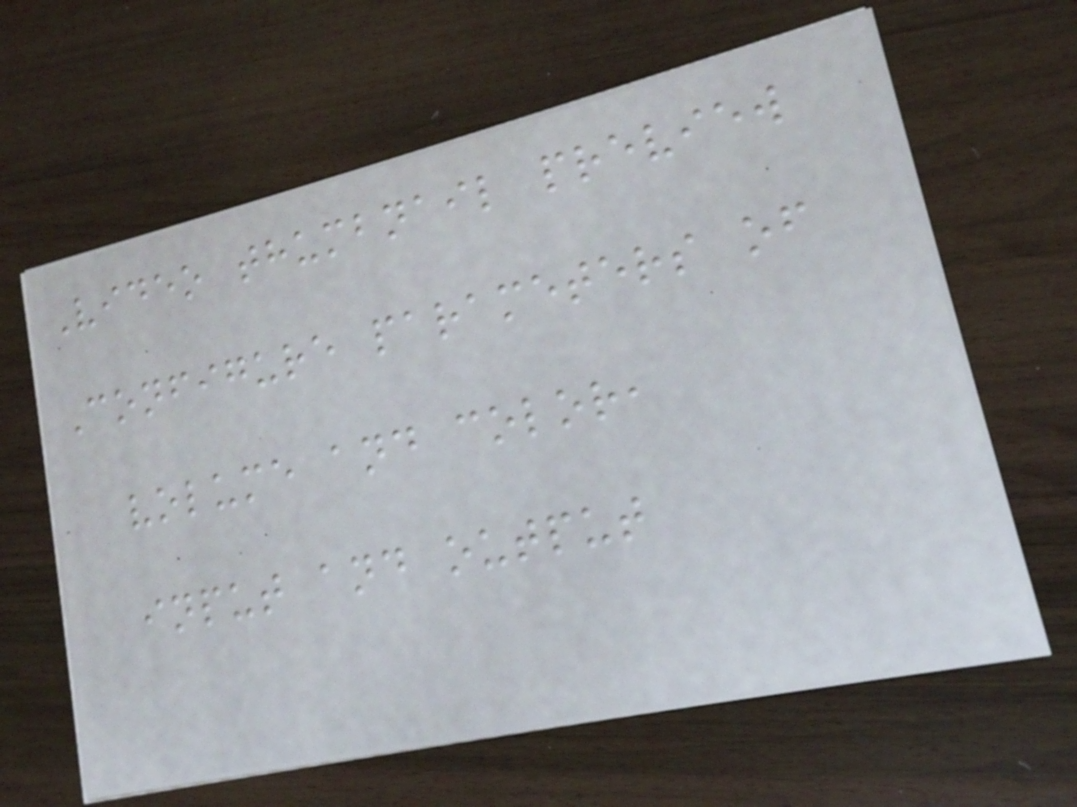Video thumbnail preview
Configure parameters of
volume and color,
input and output
